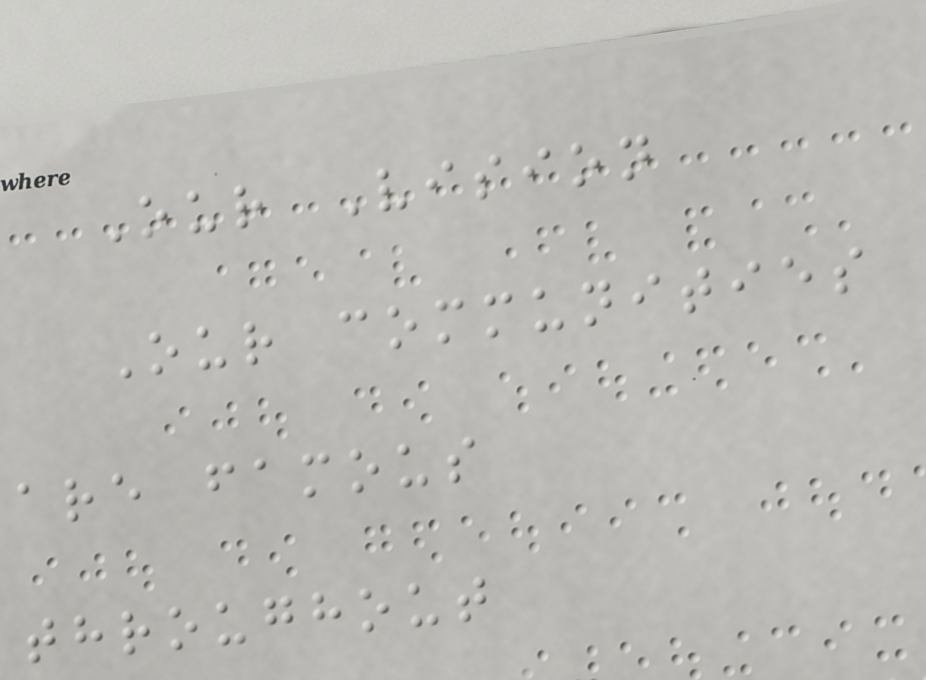Our Vision
Our communities
are famous
throughout
